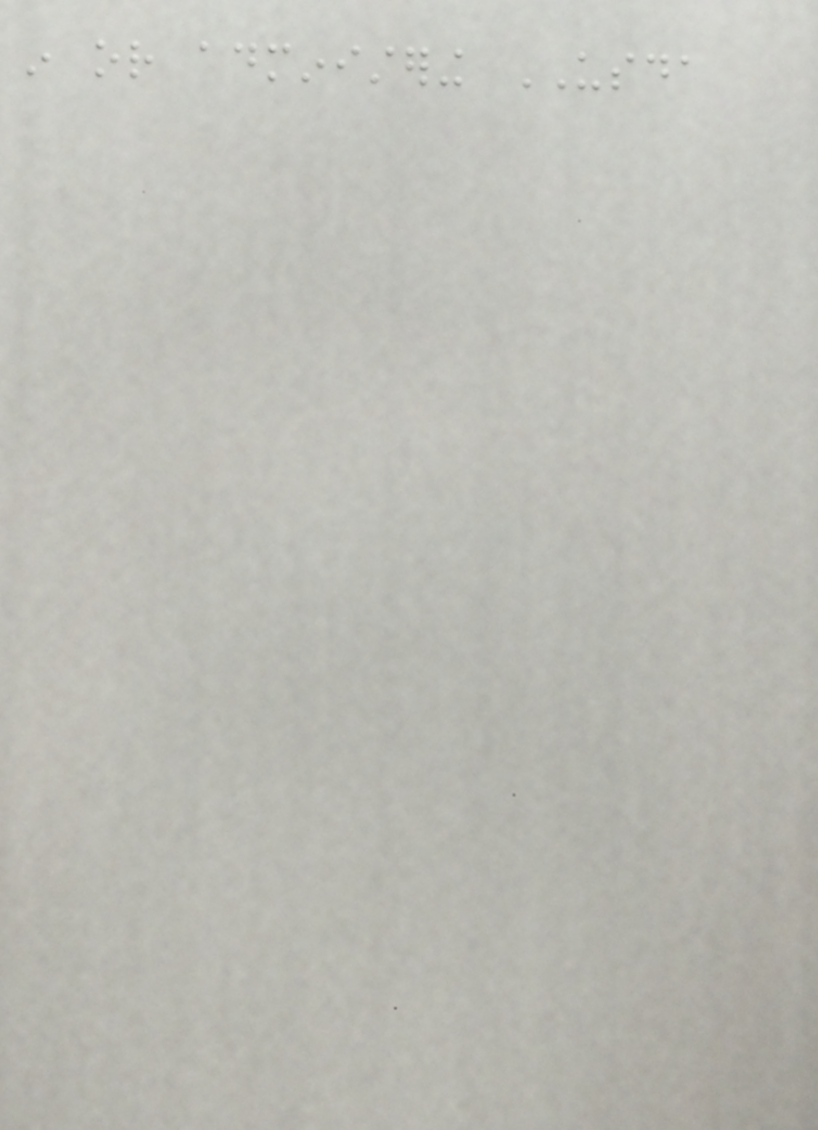in or administering USDA
